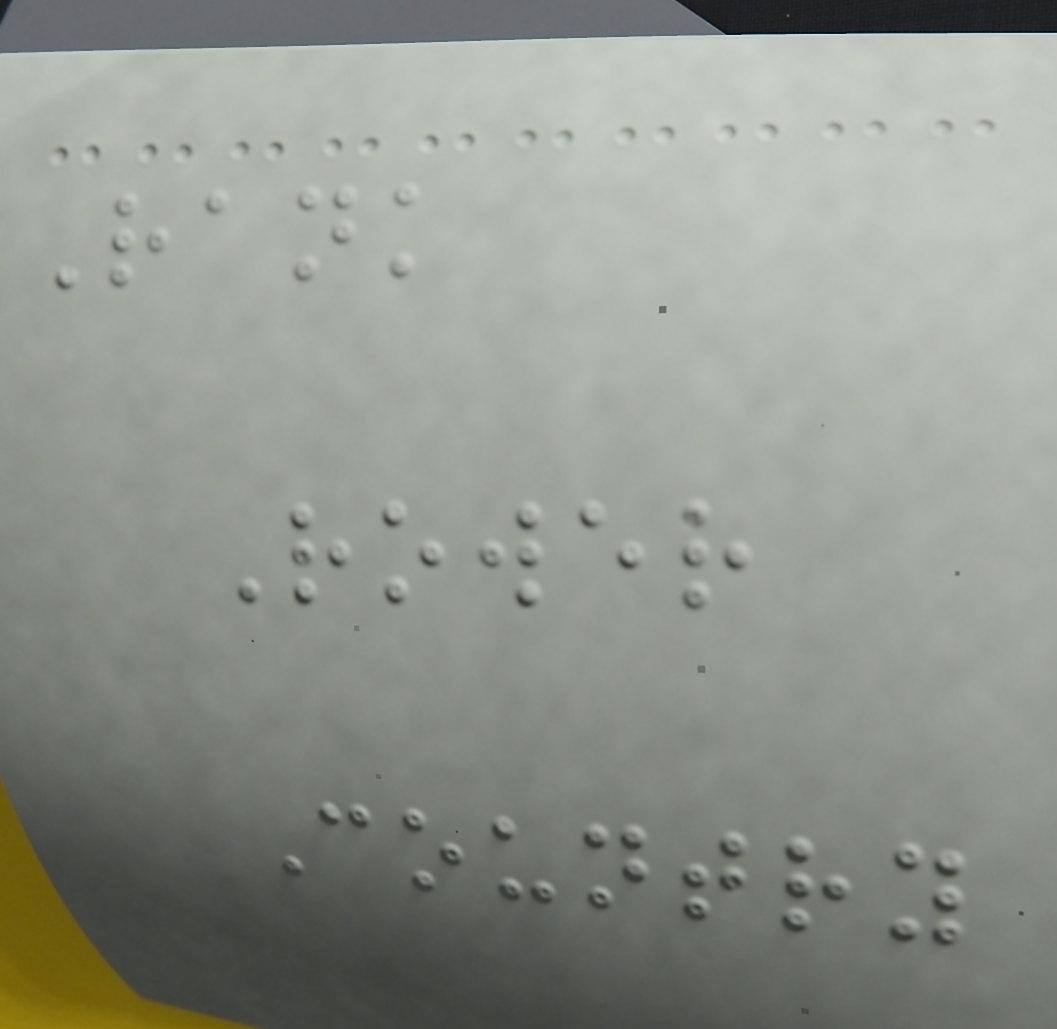Rank
Rower
Country
